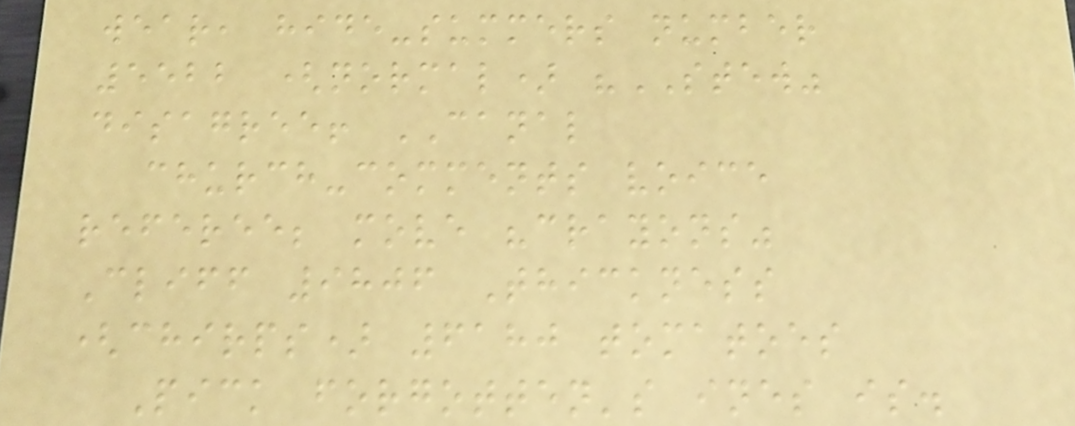wear, hide-summers number
5522 (normal) "STEW"
disagree! CANAL
church-comments voice
referee; move "crayons"
Cliff 9806 Thickness
(chirps) 6180 tomatoes
Pick forgotten's ines is.
